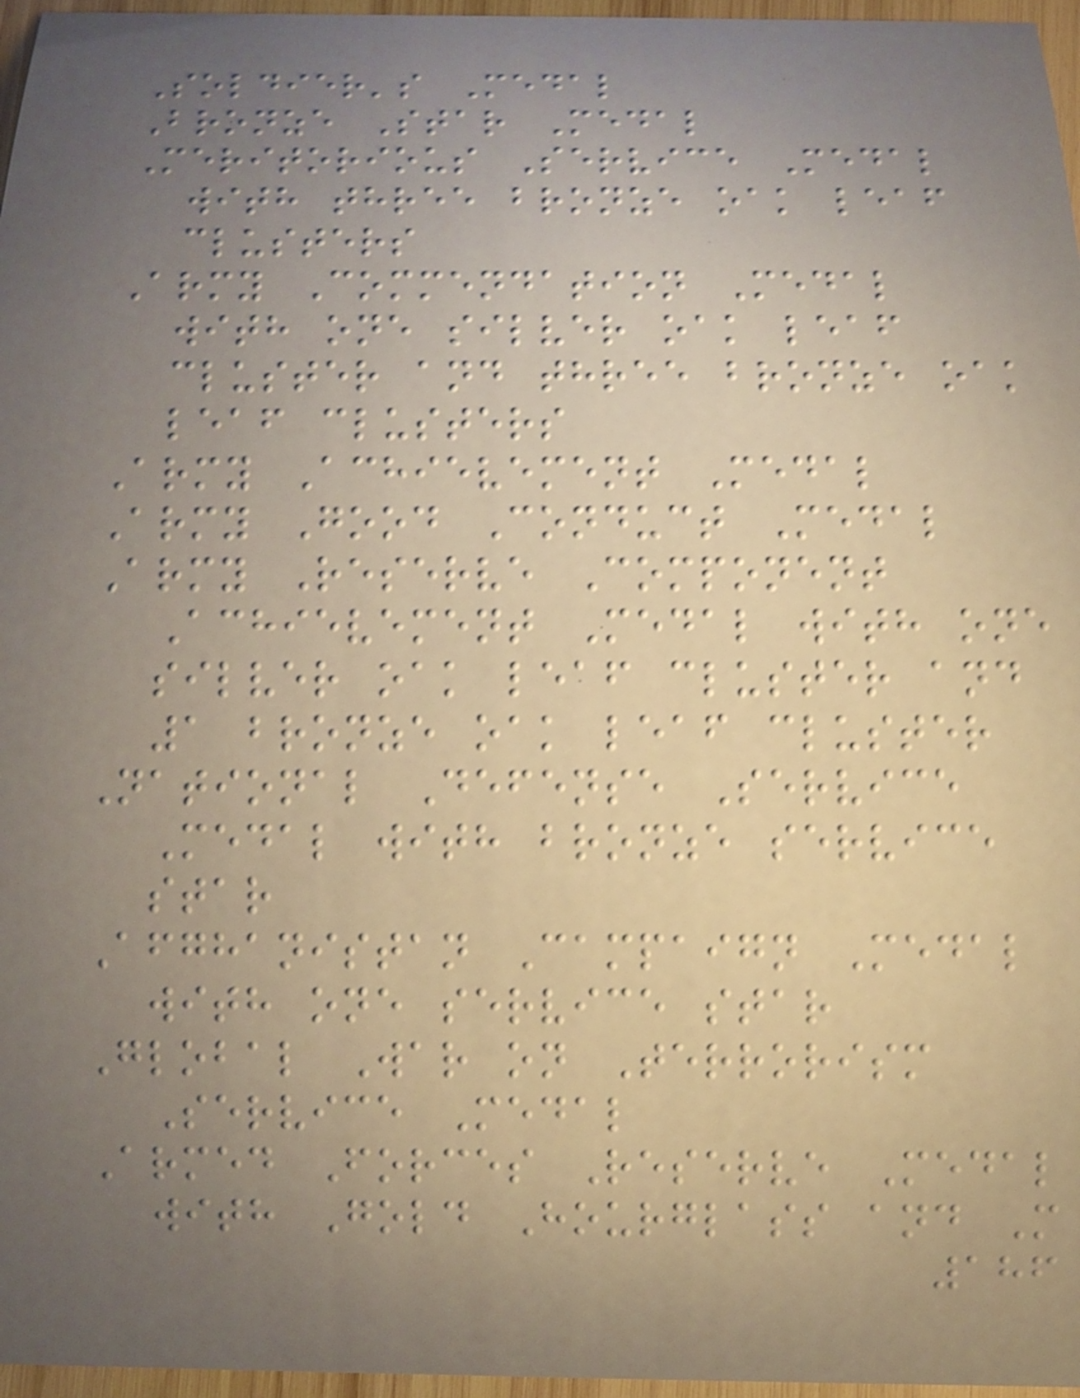Soldier's Medal
Bronze Star Medal
Meritorious Service Medal
with three bronze oak leaf
clusters
Army Commendation Medal
with one silver oak leaf
cluster and three bronze oak
leaf clusters
Army Achievement Medal
Army Good Conduct Medal
Army Reserve Component
Achievement Medal with one
silver oak leaf cluster and
1 bronze oak leaf cluster
National Defense Service
Medal with bronze service
star
Afghanistan Campaign Medal
with one service star
Global War on Terrorism
Service Medal
Armed Forces Reserve Medal
with Gold Hourglass and M
186
